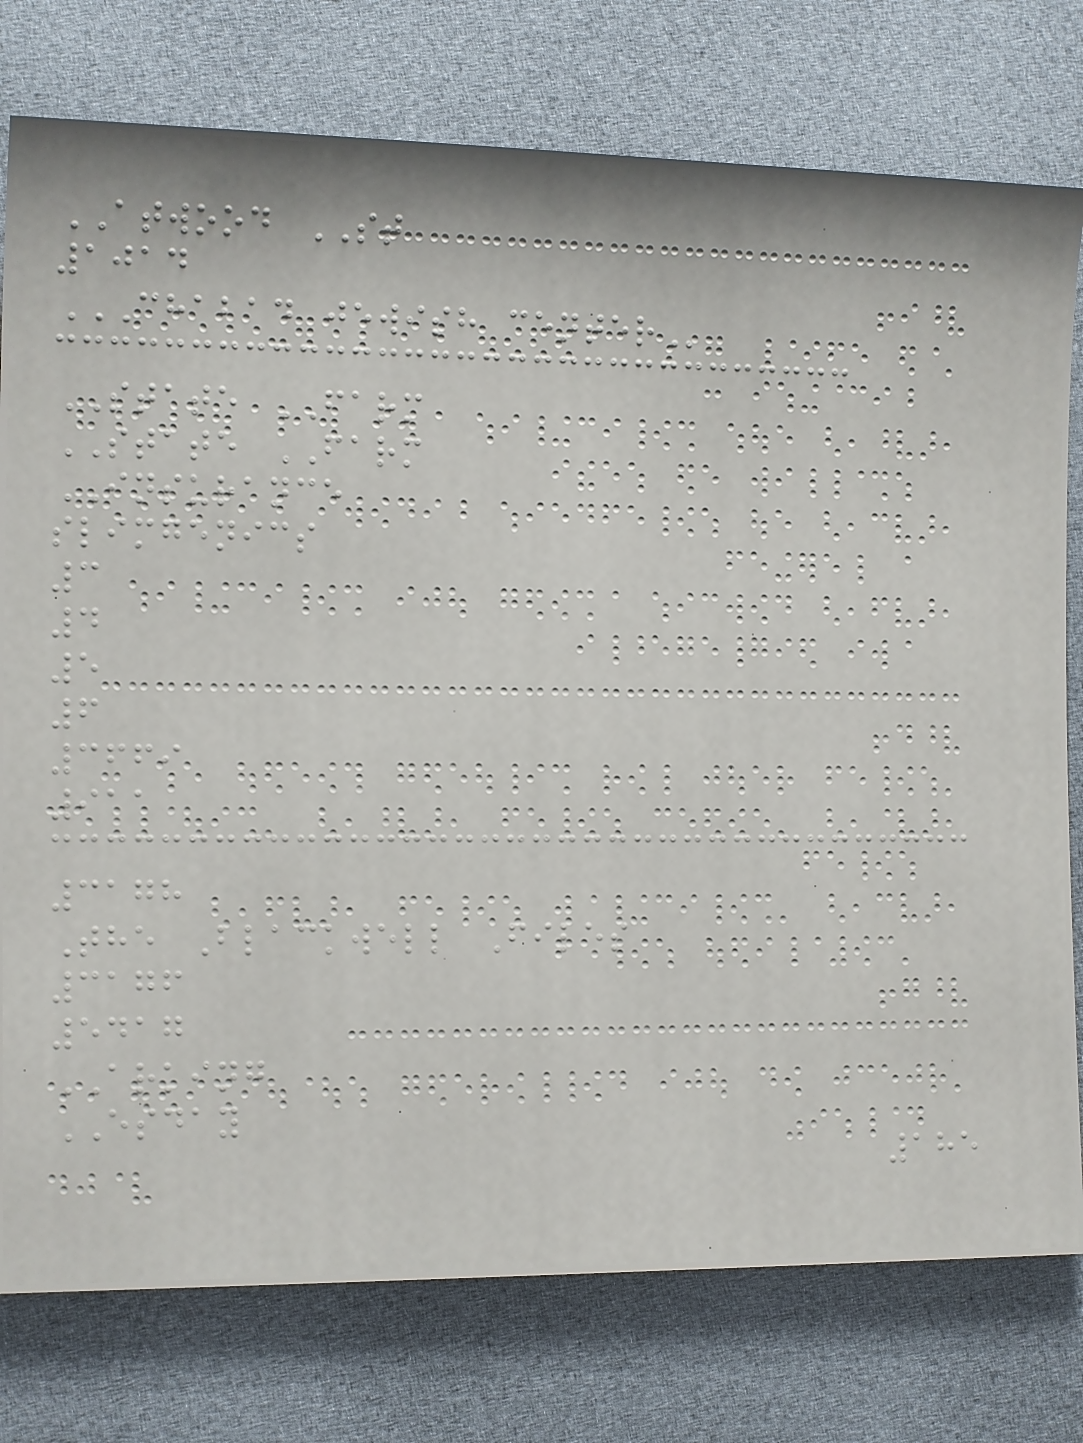ATWOOD ST
1014
CHABAD JEWISH CENTER
STATE FARM
STATE FARM
INSURANCE
slimgenics
3
4
5
6
3669
911
3178
The Blackwell Files
3176
5417
ARKING
ESDAY
185
